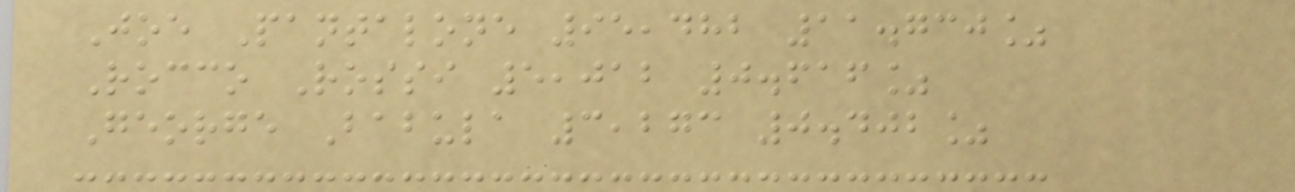Joe Pantalone 95,482 11.730%
Rocco Rossi 5,012 0.616%
George Babula 3,273 0.402%
